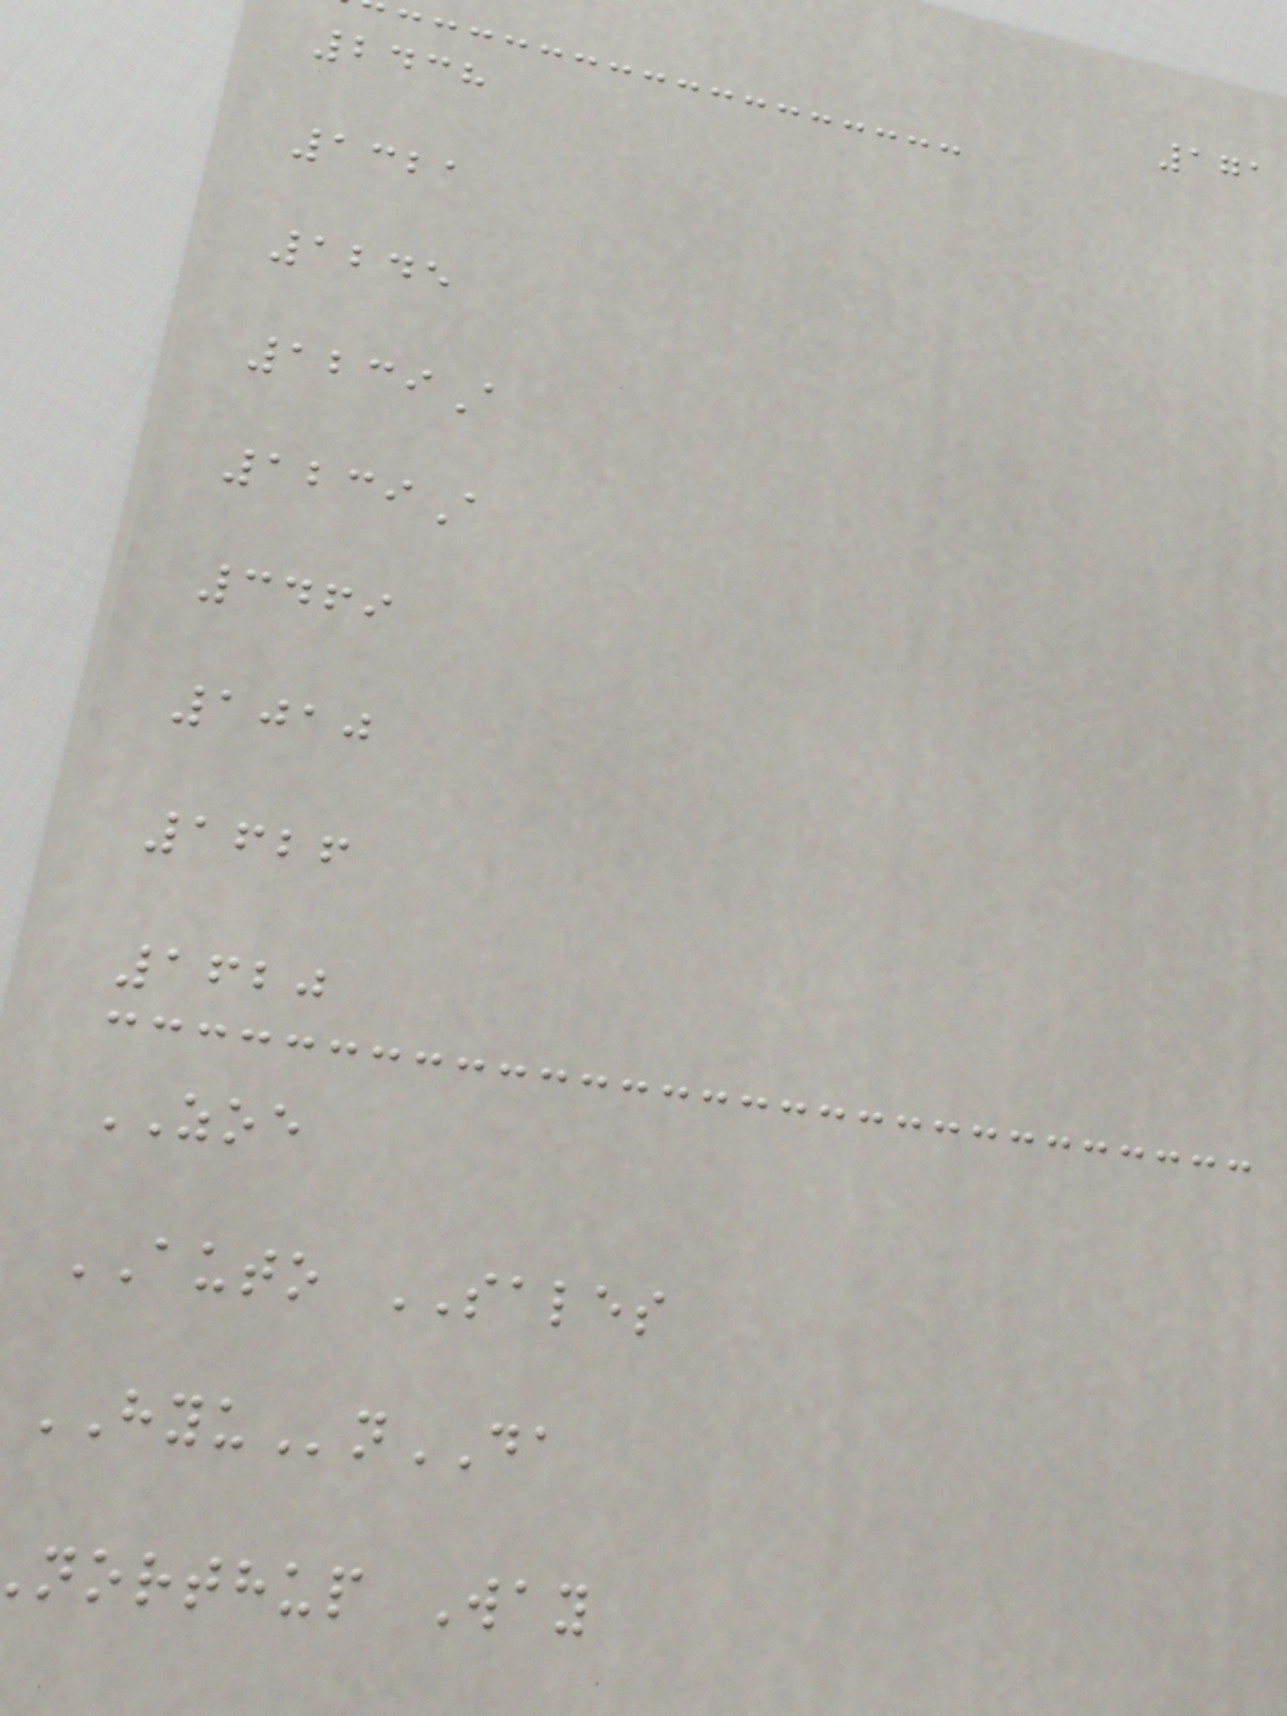171
2438
1321
1245
1239A
1239A
3469
1010
1626
1620
ZOE
AUTO SALES
HYUnDA
northup Way
